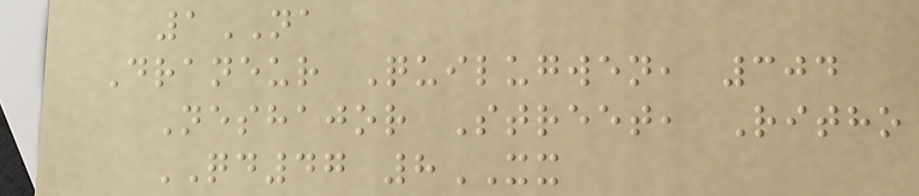1NA
Draneur Quilugwen, 304
Neshajor Street, Ritho
QD47 8XX
